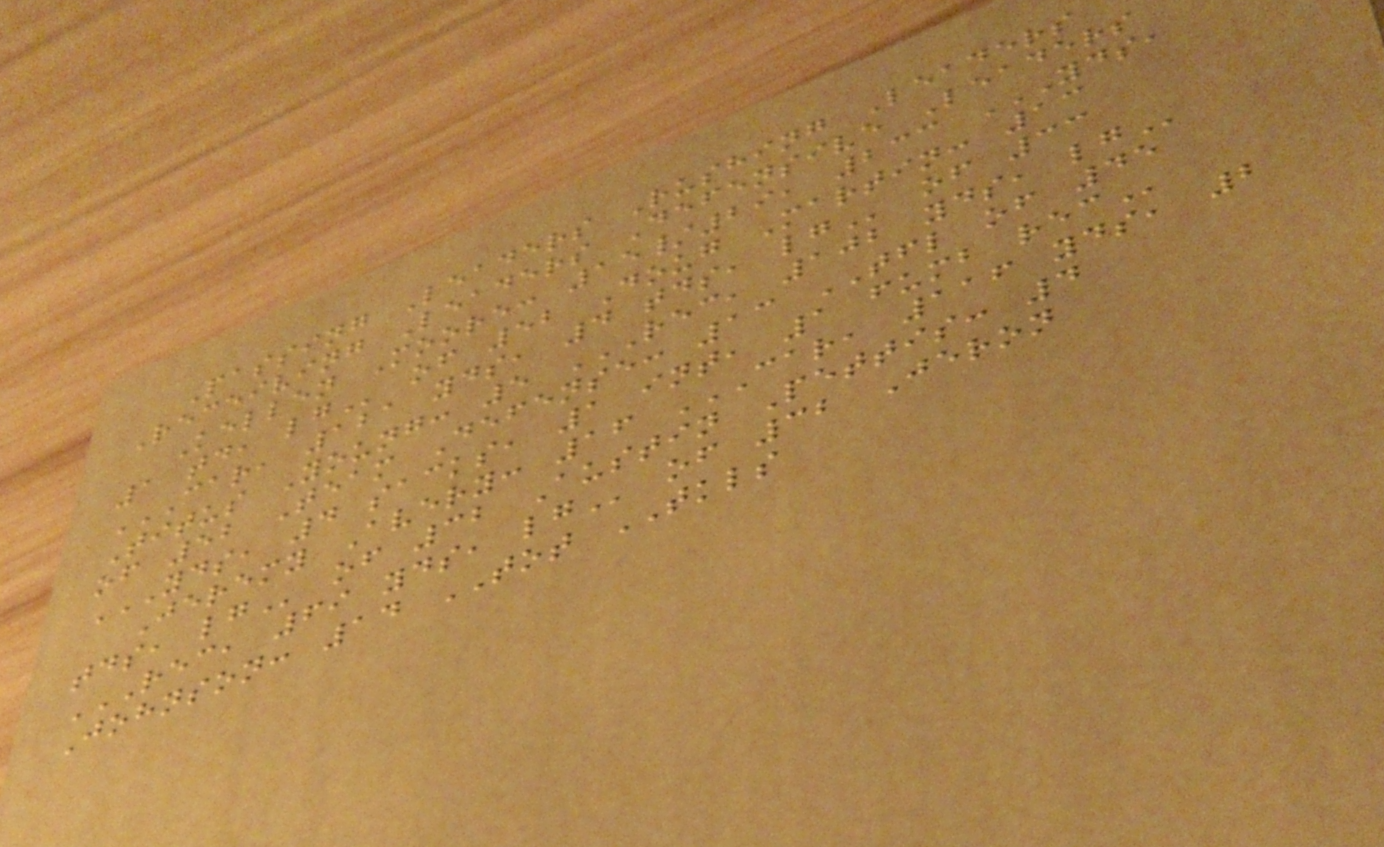Passing Leaders Rushing Leaders
Receiving Leaders Defensive Leaders
Kellen Moore: 15/29, 233 YDS,
1 TD, LG of 52 Doug Martin: 13
CAR, 121 YDS, 4 TDS, LG of 33
Titus Young: 5 REC, 102 YDS, LG
of 52 Team Defense: 13 TFL of 45
YDS, 4 SACKS, 1 INT, 1 FUMB REC
Jeremy Avery: 16 CAR, 116 YDS, 2
TDS, LG of 32 Austin Pettis: 4
REC, 69 YDS, LG of 32 Jeron
Johnson: 14 TOT TKLS
